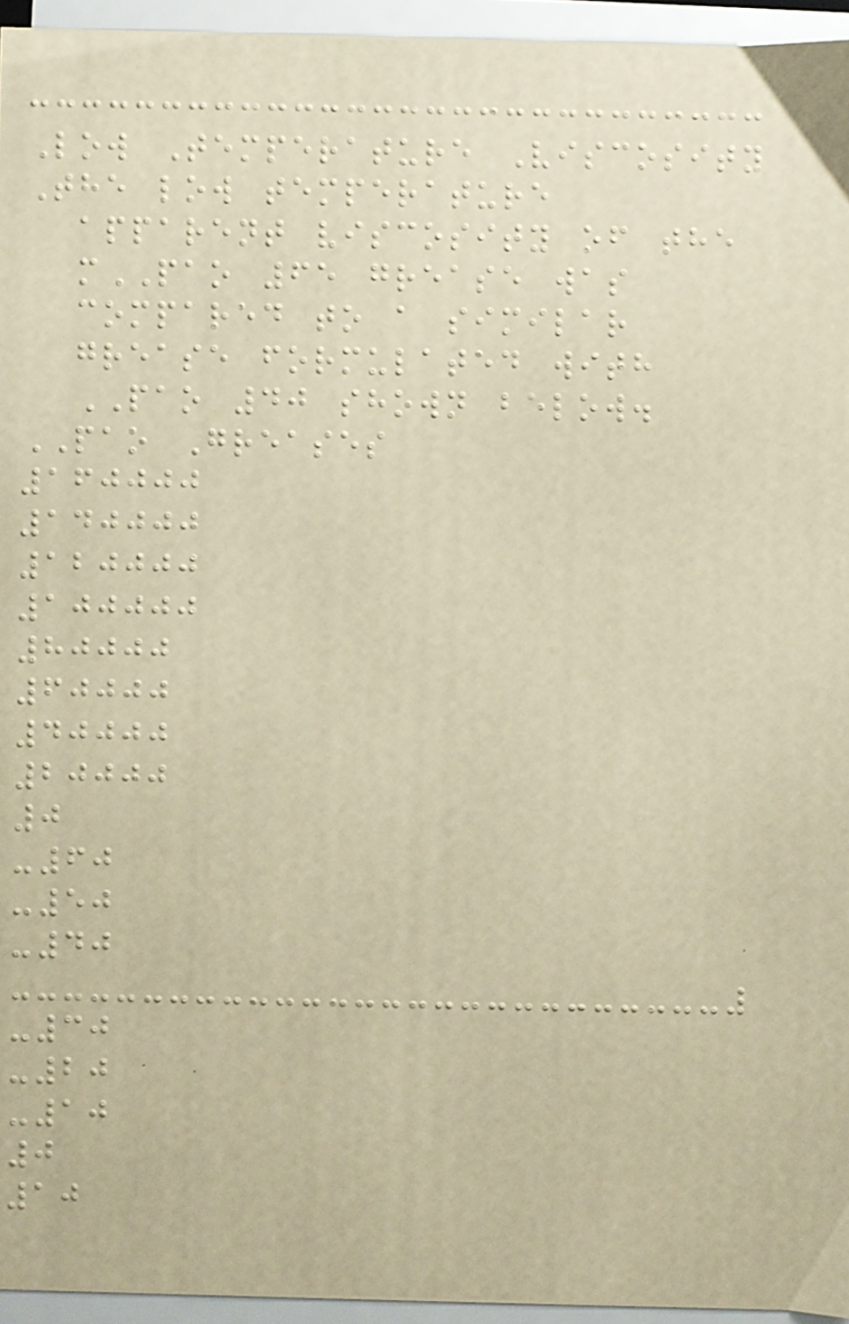Low Temperature Viscosity
The low temperature
apparent viscosity of the
mPAO 65 grease was
compared to a similar
grease formulated with
PAO 40 shown below.
PAO Greases
160000
140000
120000
100000
80000
60000
40000
20000
0
-60
-50
-40
-30
-20
-10
0
10
